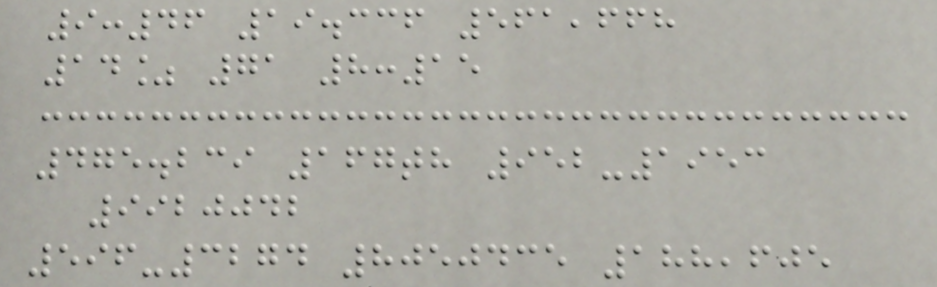9:46 19.336 561,668
14% 71 8:15
475.239 167th 952-1953
9920042
596-3274 8050435 188,605
